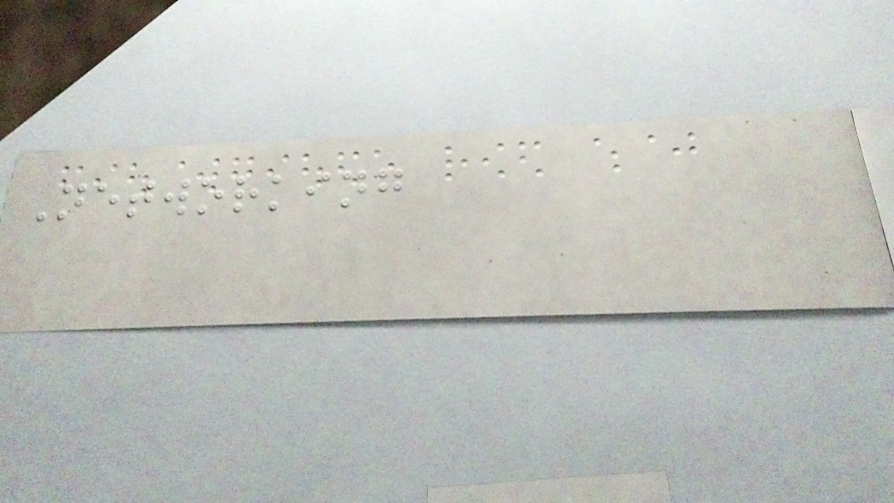Networking
